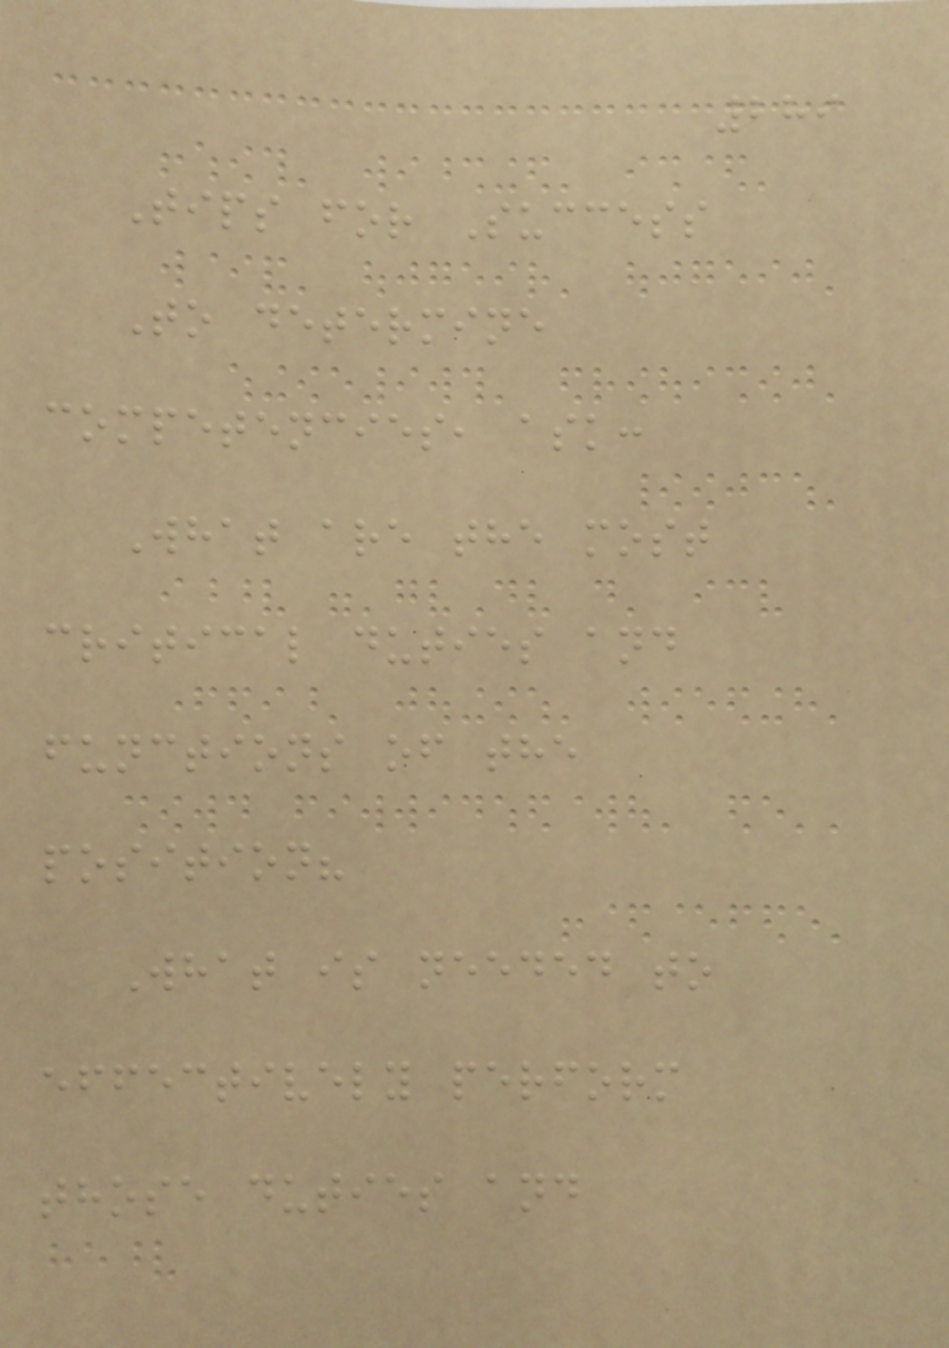289
Tips for Success
To determine
competencies, ask:
What are the most
critical duties and
functions of the
position?
What is needed to
effectively perform
those duties and
